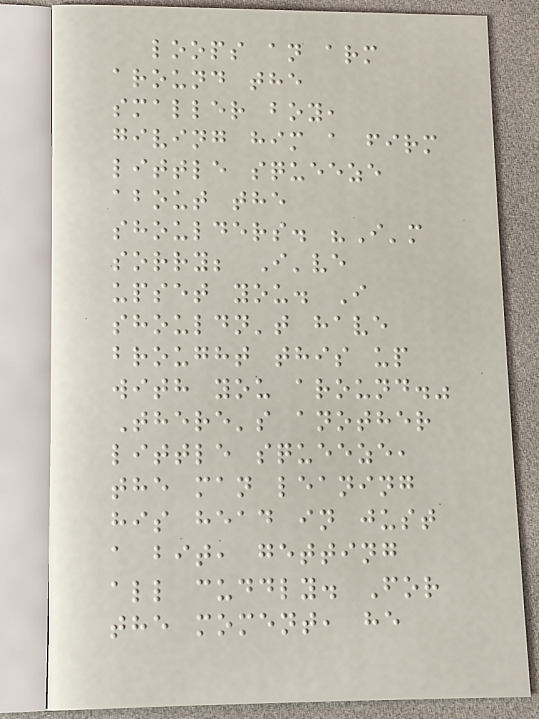loops an arm
around the
smaller boy,
giving him a firm
little squeeze
about the
shoulders. "I'm
sorry; I've
upset you. I
shouldn't have
brought this up
with you around."
There's another
little squeeze,
the man leaning
his head in just
a bit, getting
all cuddly. For
the moment, he
